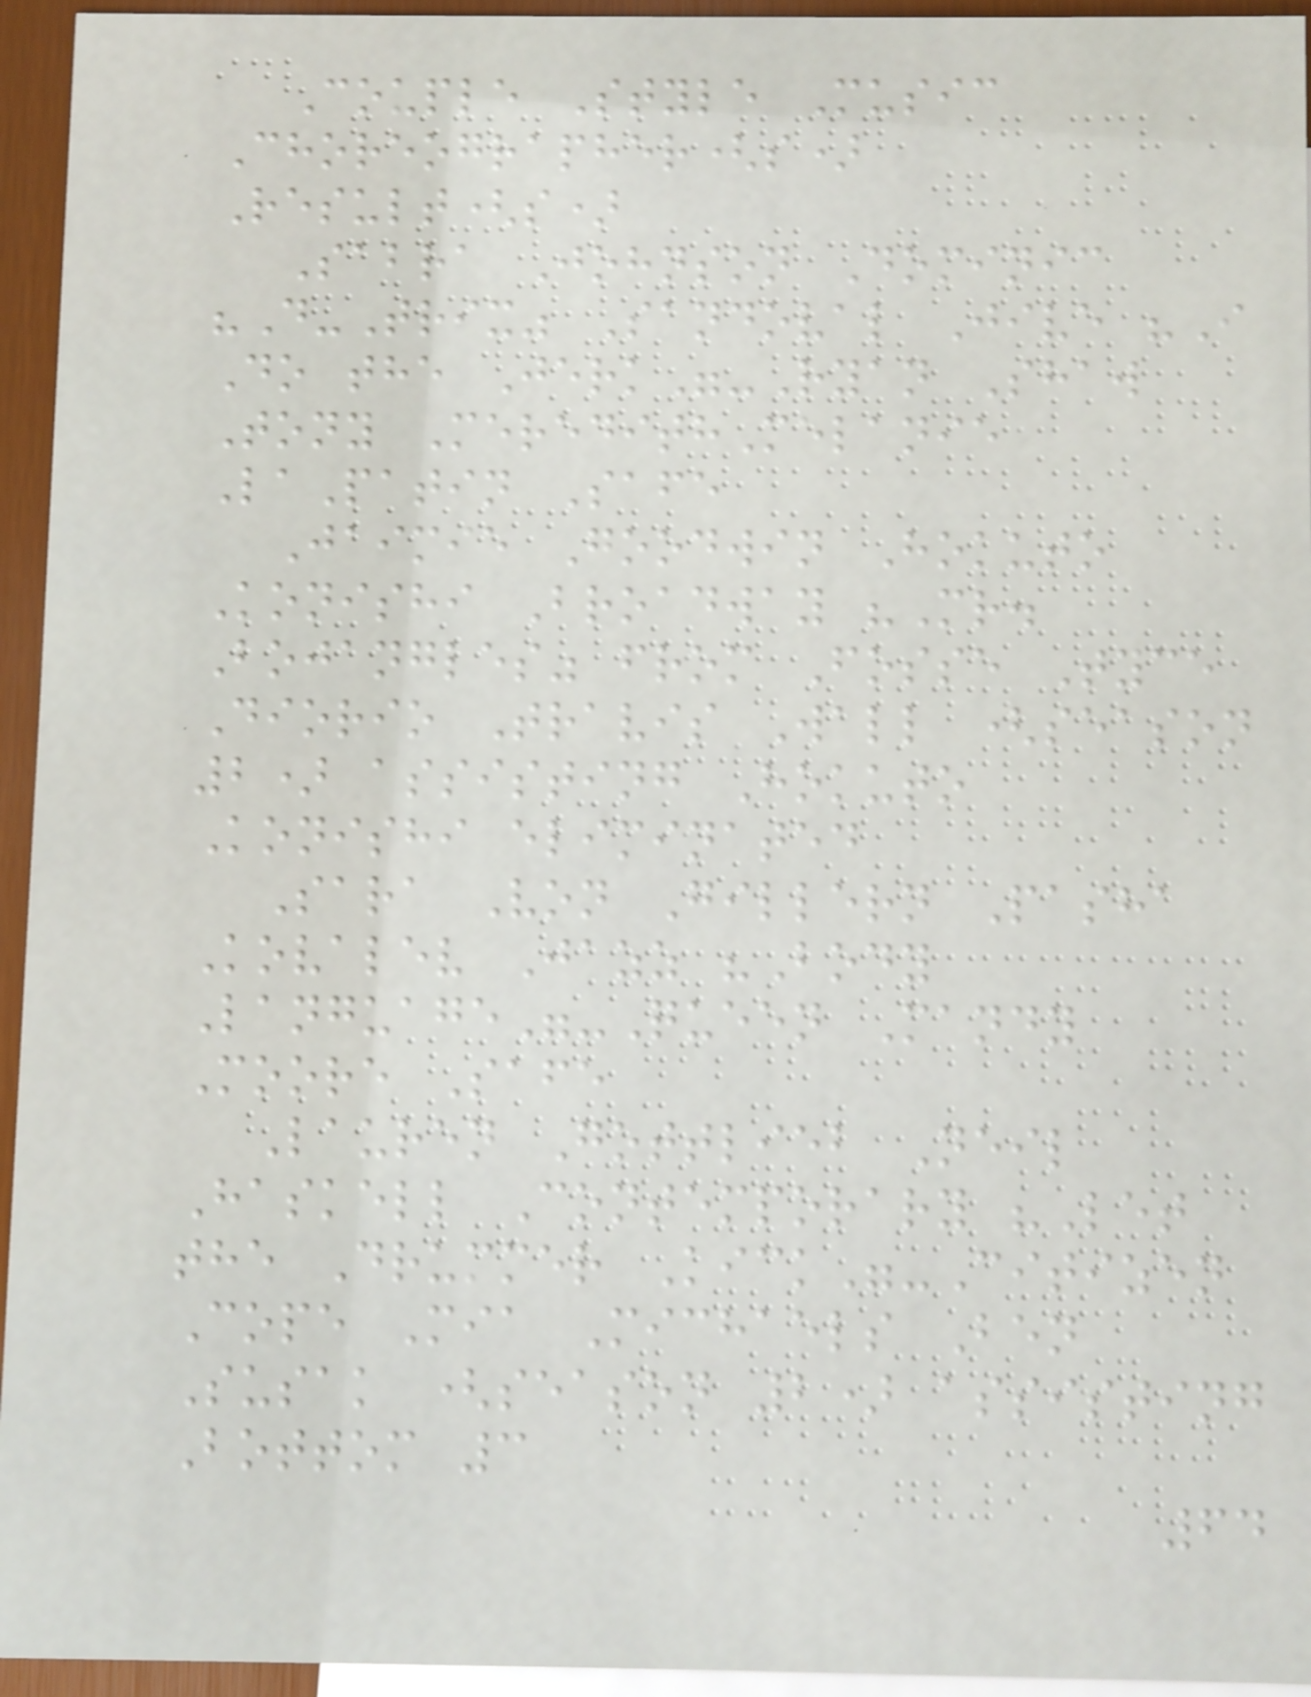Couple Style Music
Choreographer(s)
Result(s)
Sabra Johnson Dominic
"D-Trix" Sandoval Jive "I
Do the Jerk"-Ryan Shaw
Tony MeredithMelanie
LaPatin Safe
Jaimie Goodwin Hokuto
Konishi Broadway "Mr.
Bojangles" from Fosse Tyce
Diorio Travis Wall (season
2) assisting Hokuto
Konishi eliminated
Sara Von Gillern Pasha
Kovalev Jazz "Body
Language"-Queen Mandy
Moore Safe
Lauren Gottlieb Neil
Haskell Contemporary "Let
the Drummer Kick"-Citizen
Cope Mia Michaels Ben
Susak (season 2) assisting
Bottom 3
64
